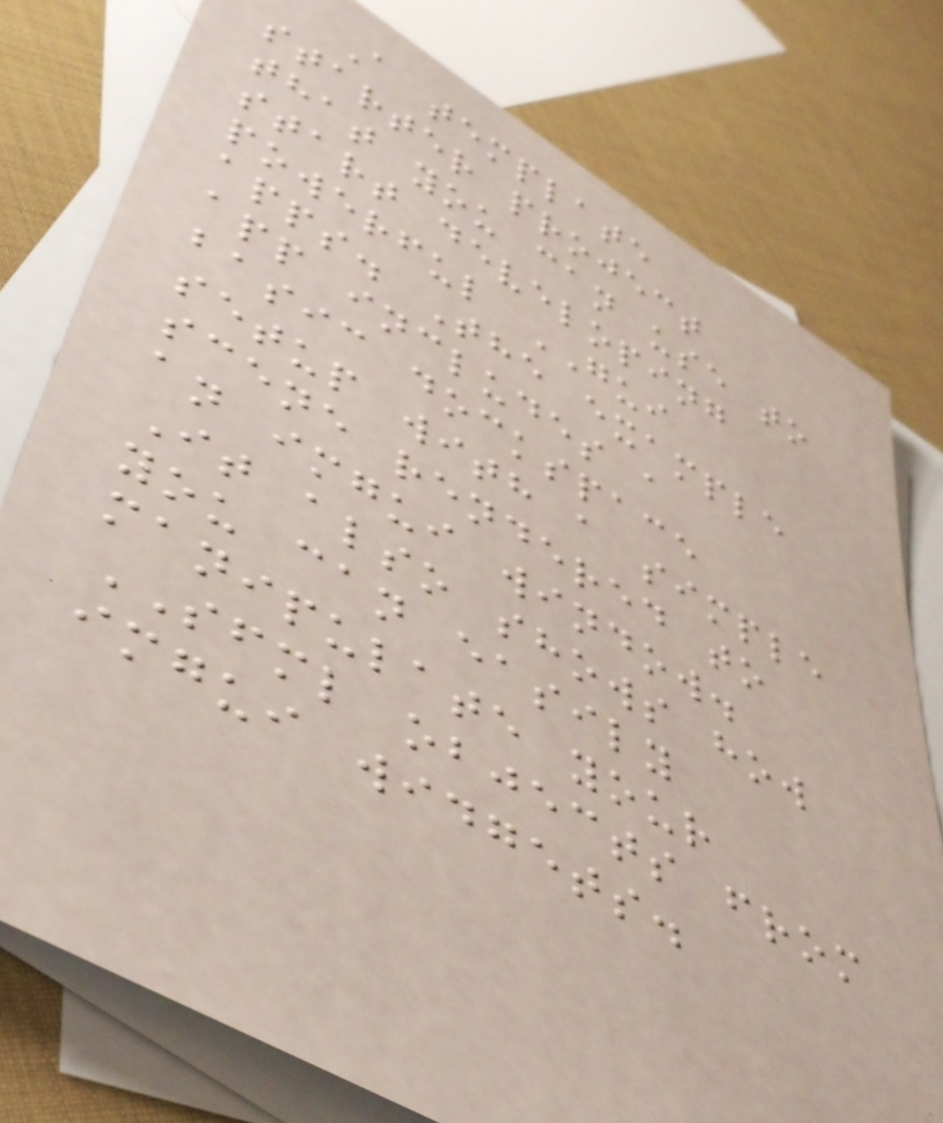A template
starter project
that you can use to
start developing
powerful GUI
apps. The example
app includes a
basic dockspace
setup with a simple
scene rendered to
an imgui window.
It also shows how
you can easily
manipulate your
SFML objects from
imgui widgets.
